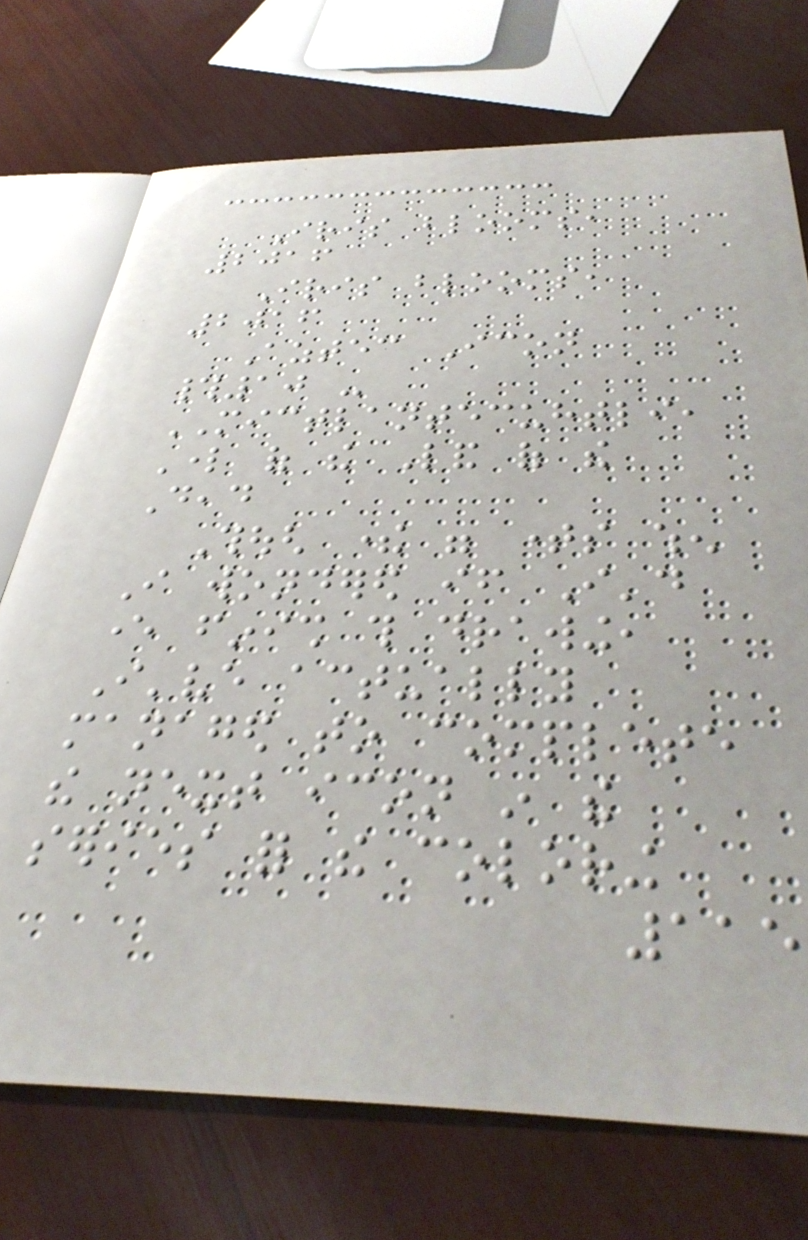Iris blooms,
2016
Iris blooms,
2016
Aztec Icon
#10 -
MICTLANTECUHTLI,
Lord of the Land of the
Dead
Though there were times when
I wondered if I'd
ever finish this drawing,
I've actually
managed to complete
the next icon in the
series for the coloring
115
